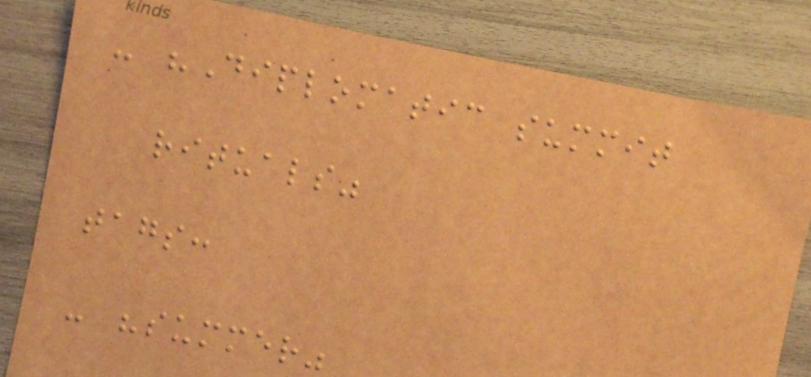- "Diplomatic summit
rituals"
tags:
- "summer"
